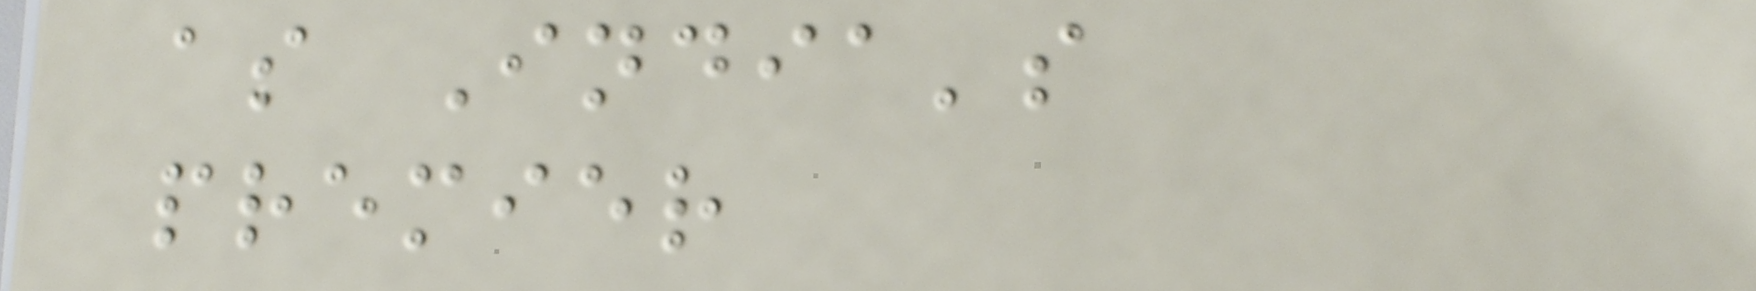as India's
premier
